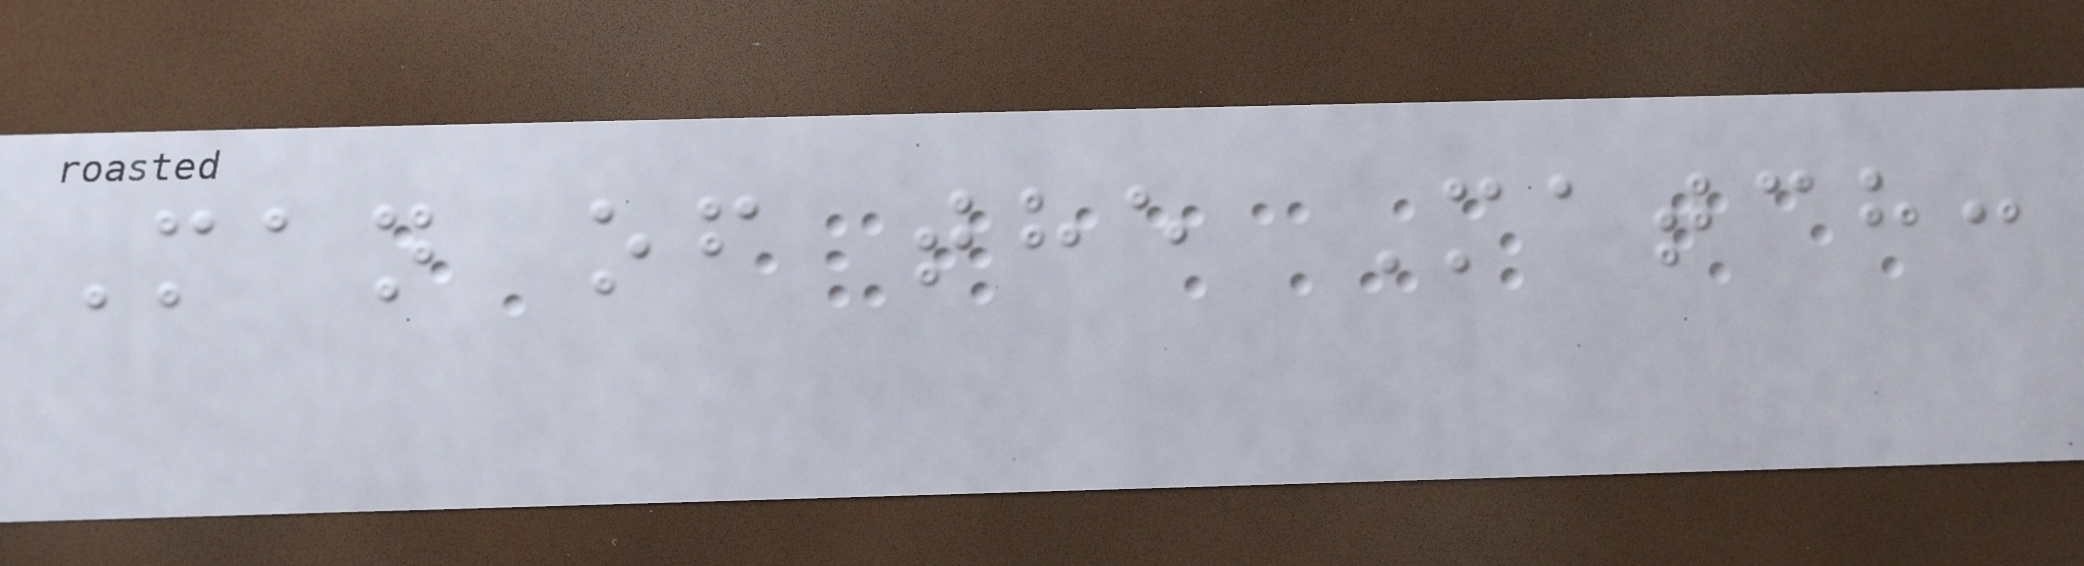Man of the Match:
